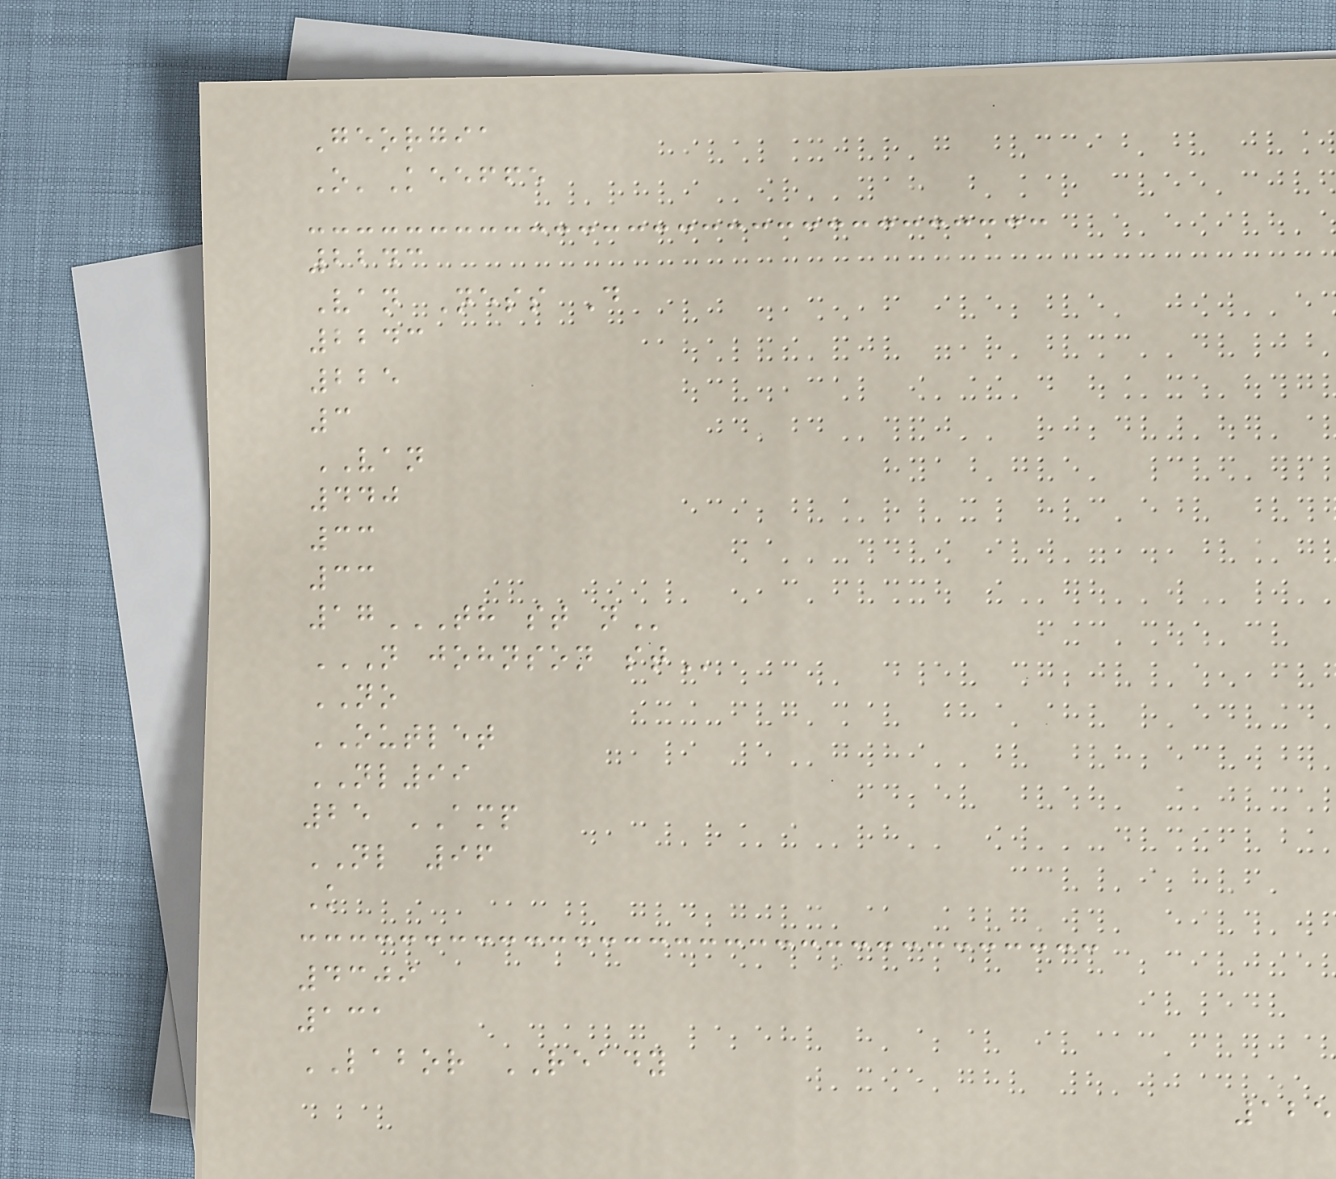Georgia
O'Keeffe
2243
Van Ness D
2243
225
3
VAN
440
33
33
17TH ST N
N JOHNSON ST
NO
OUTLET
NL99
25 AMP
NL 96
K
4309
131
LABOR READY
125
